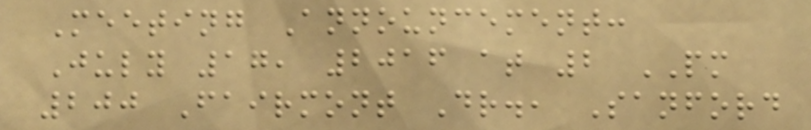Meeting Announcement:
July 17, 2016 at 2 PM
200 Fairmont Dr., Sanford
